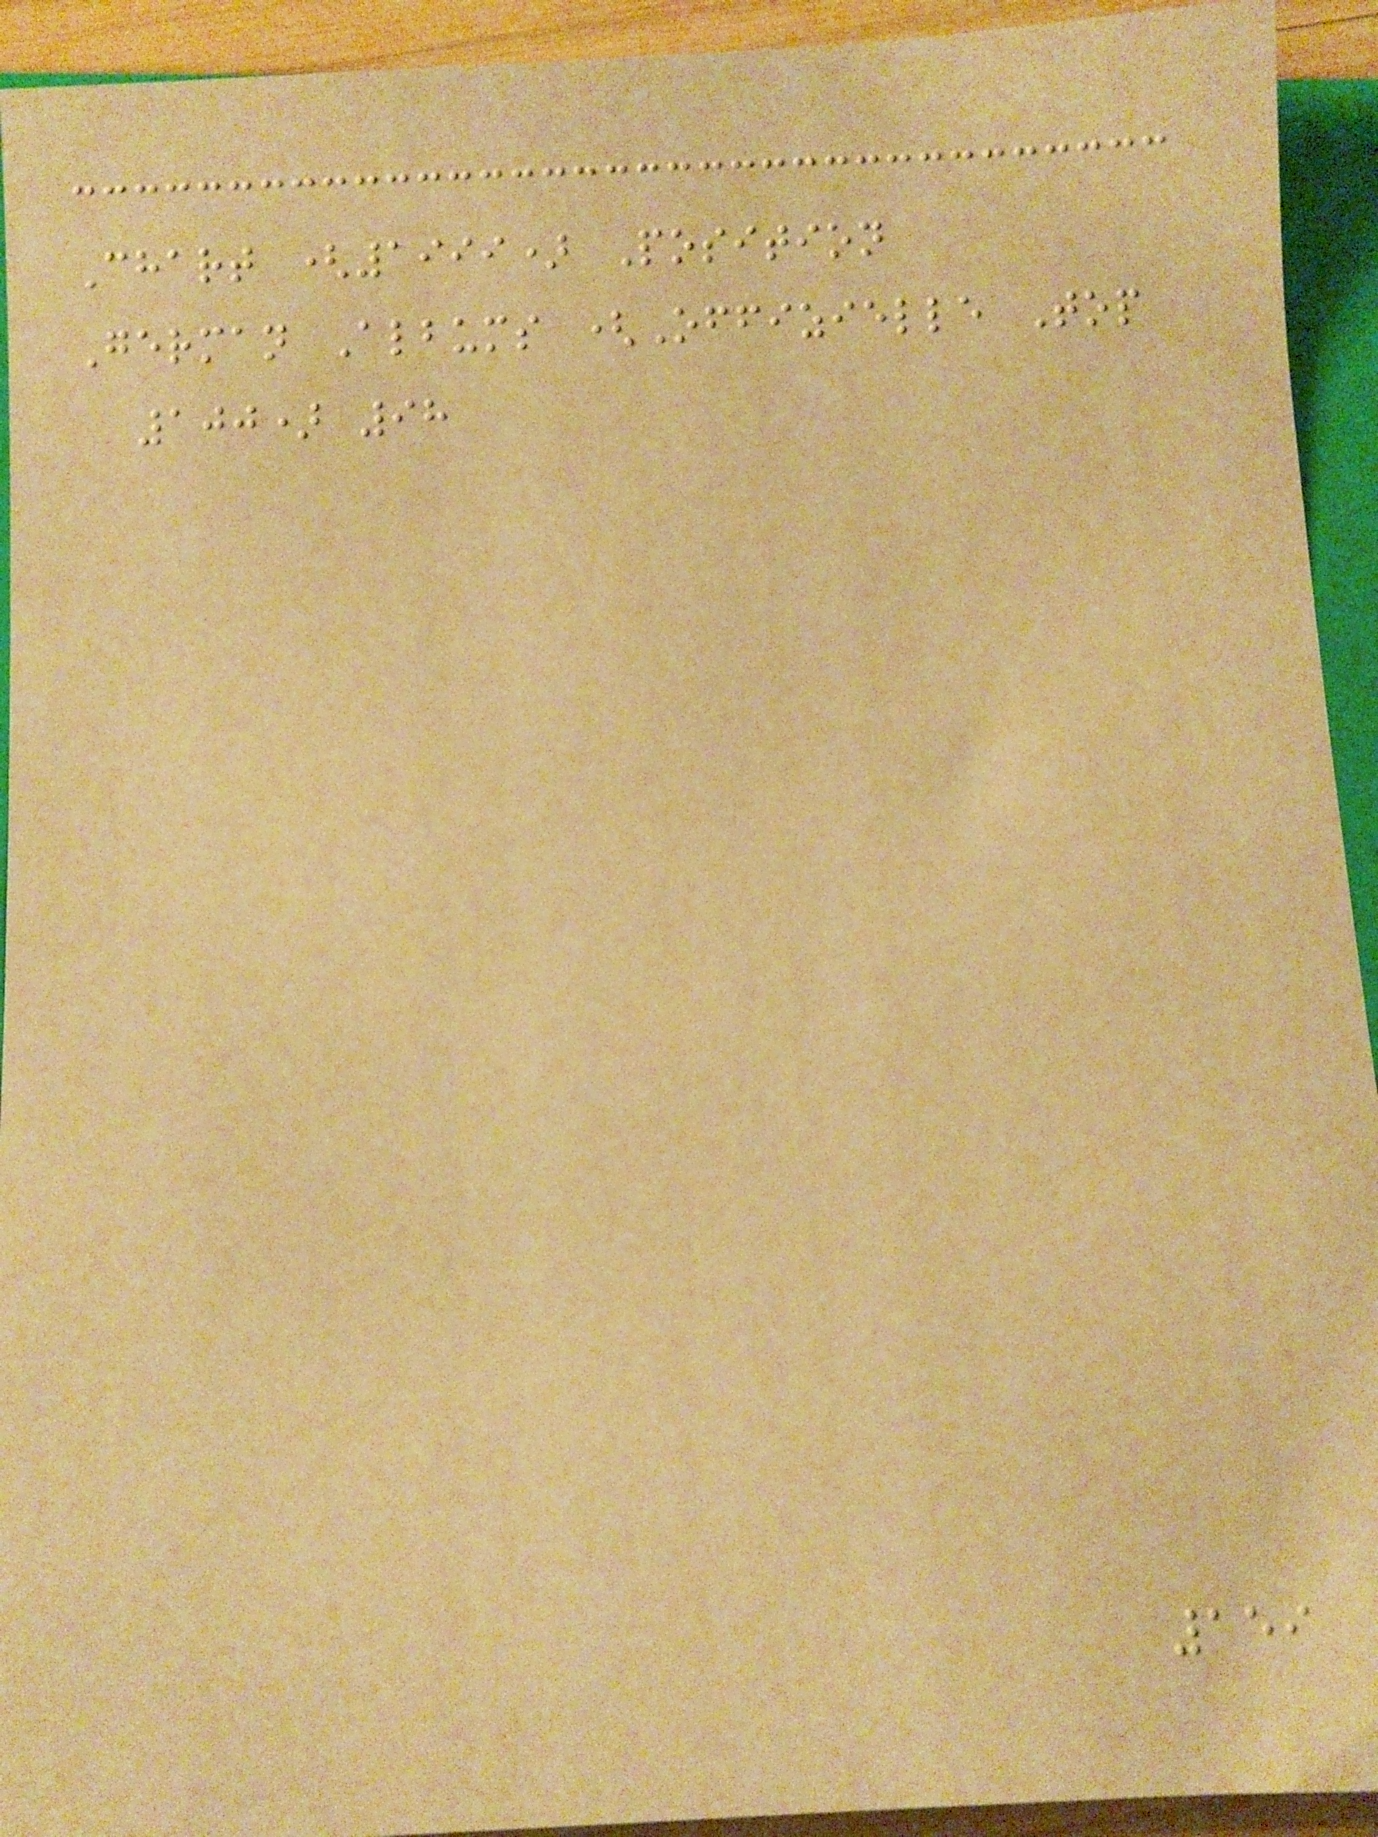Chart (1999) Position
German Albums (Offizielle Top
100) 98
159
